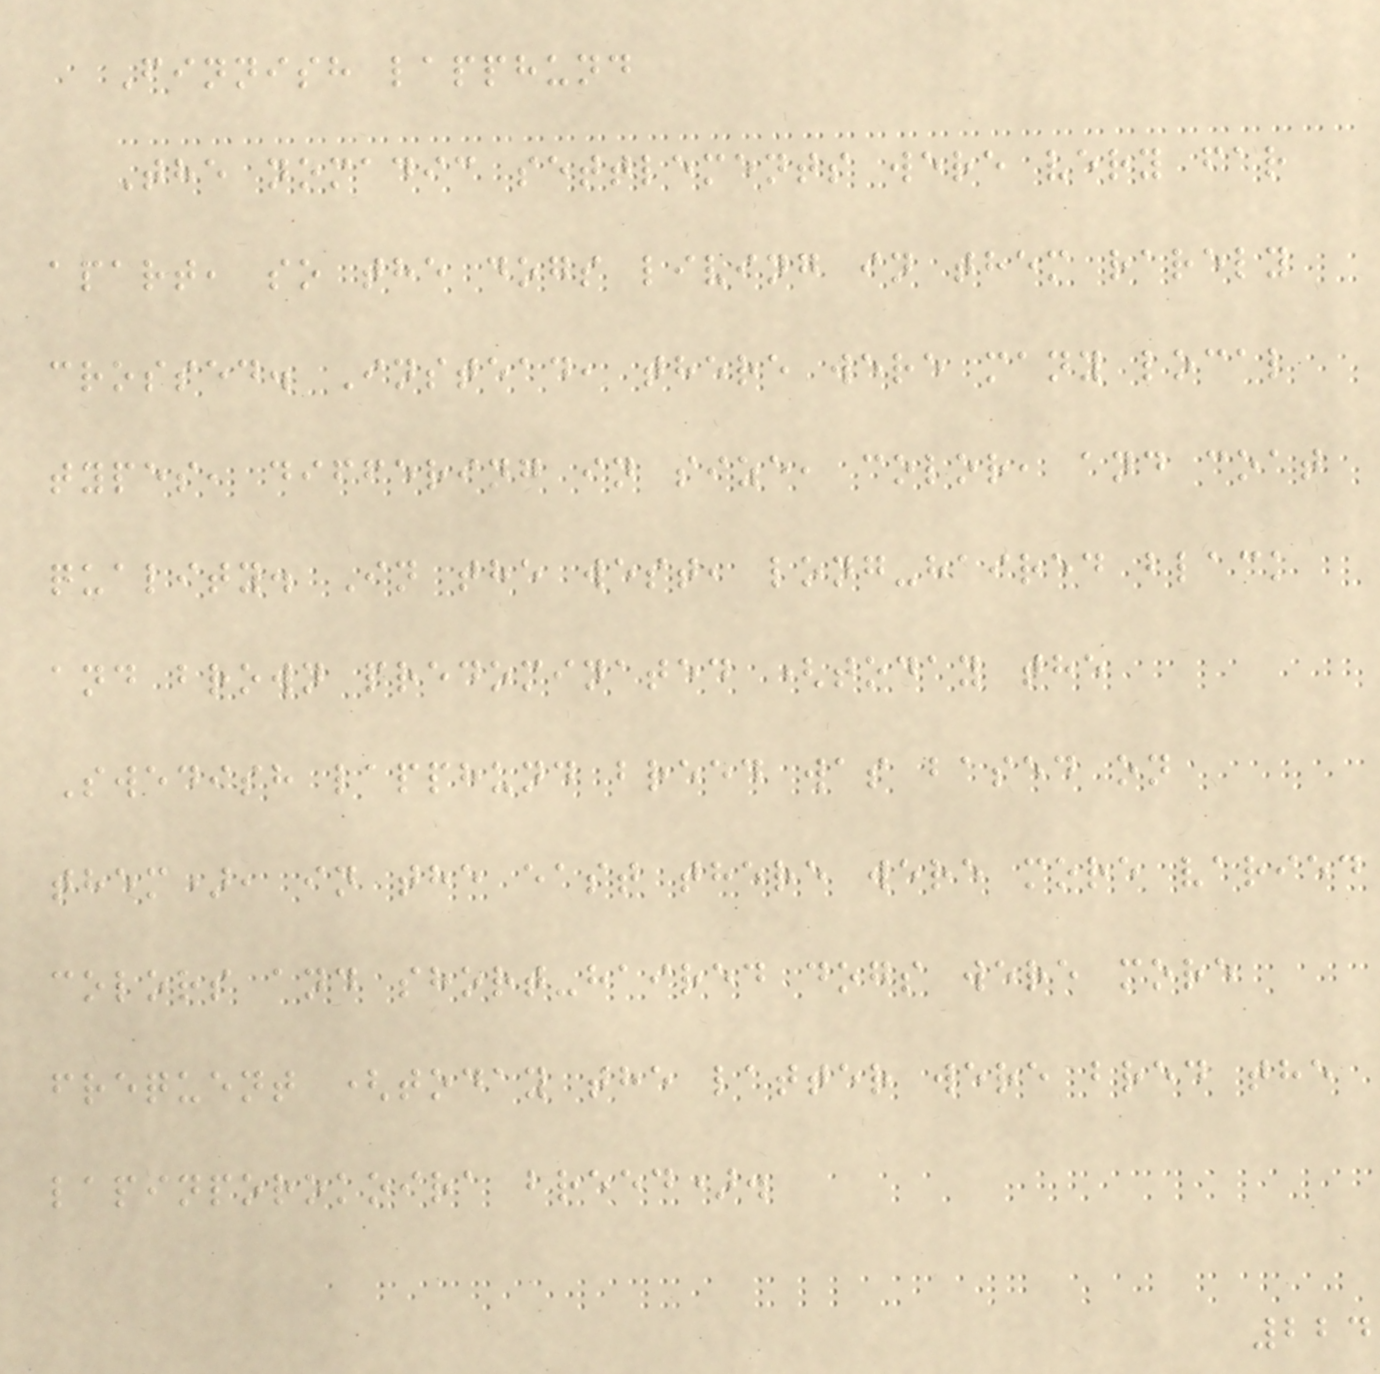Finnish lapphund
The nomadic settlements were very far
apart, so the dogs living in them rarely
crossed. Instead, there were many local
types, differing in size, color, and coat
quality. In the west, long-haired black
and brown predominated (today the
Swedish lapphund breed was based on
them), in the east there were more varied
colors and short-haired dogs were more
frequent (today the latter were bred the
lapinporokoira breed).
224
